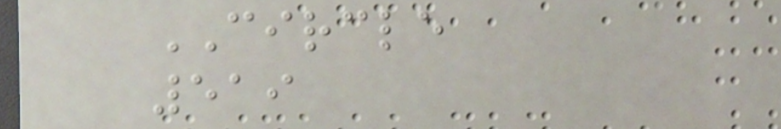CIRCLE
519
